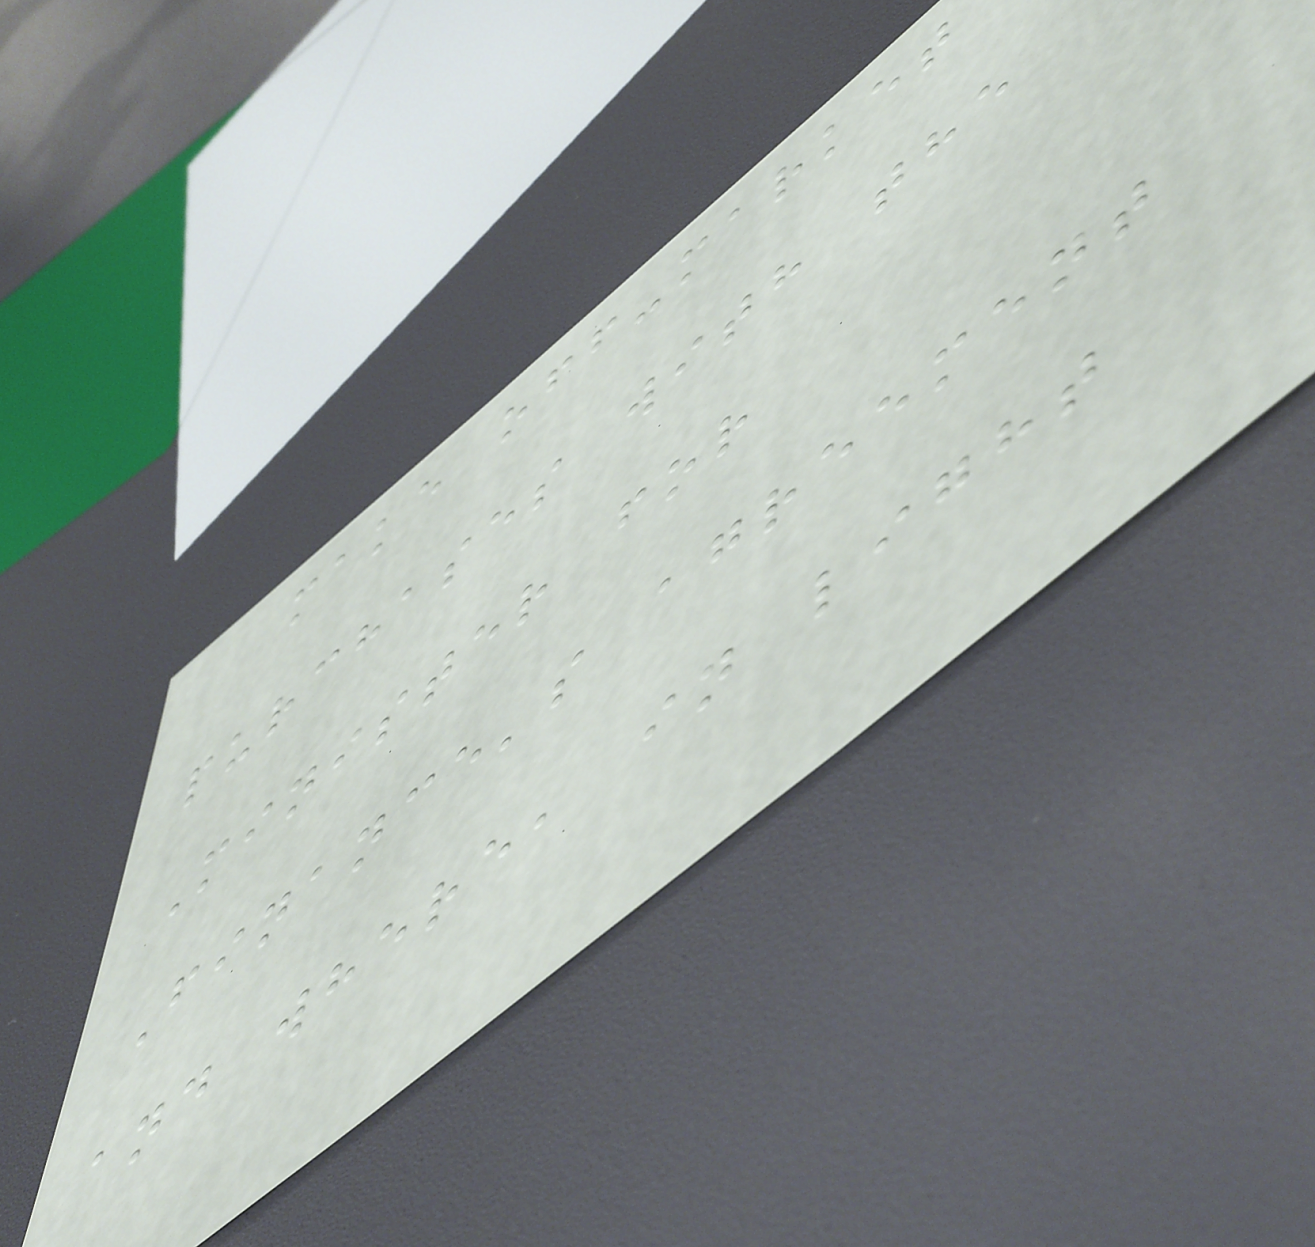make off-market
purchases with the
Minister for
Finance's agreement
and where, in light
